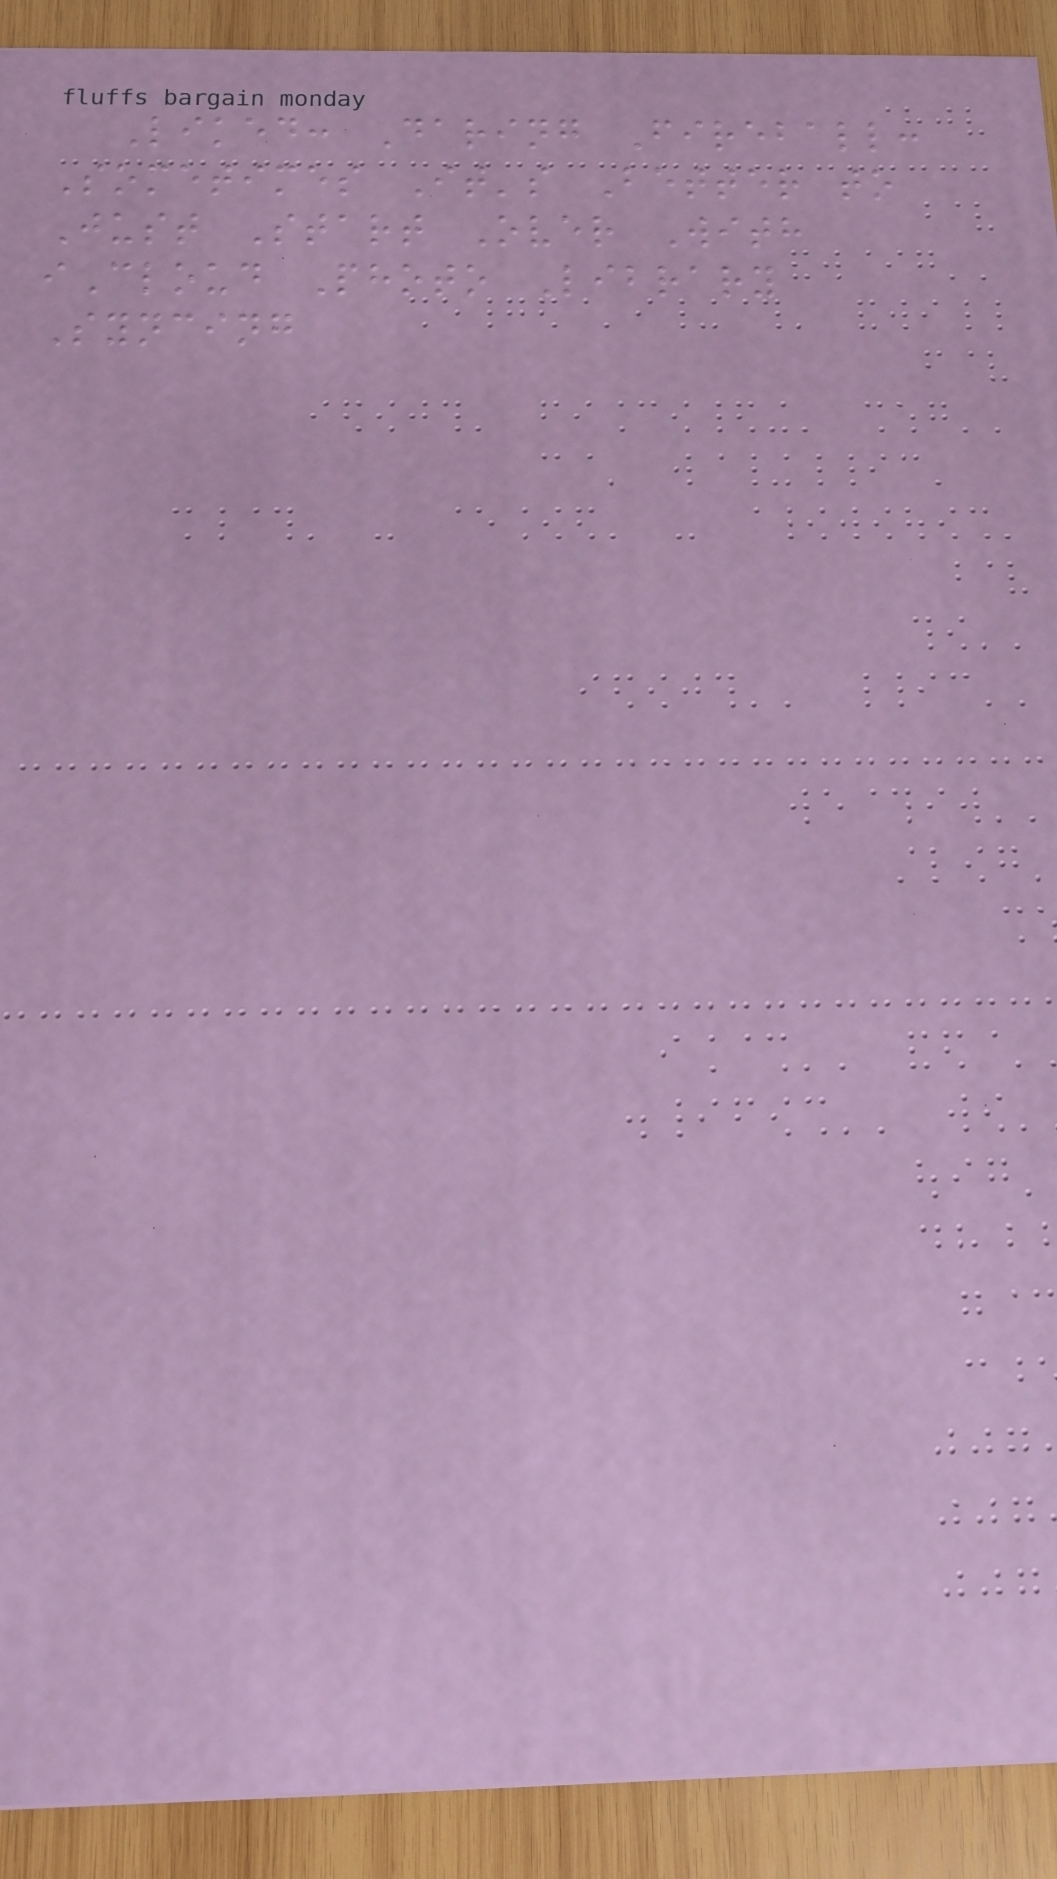Liked: Daring Fireball:
Sometimes It's Better to
Just Start Over With
iCloud Photo Library
Syncing
